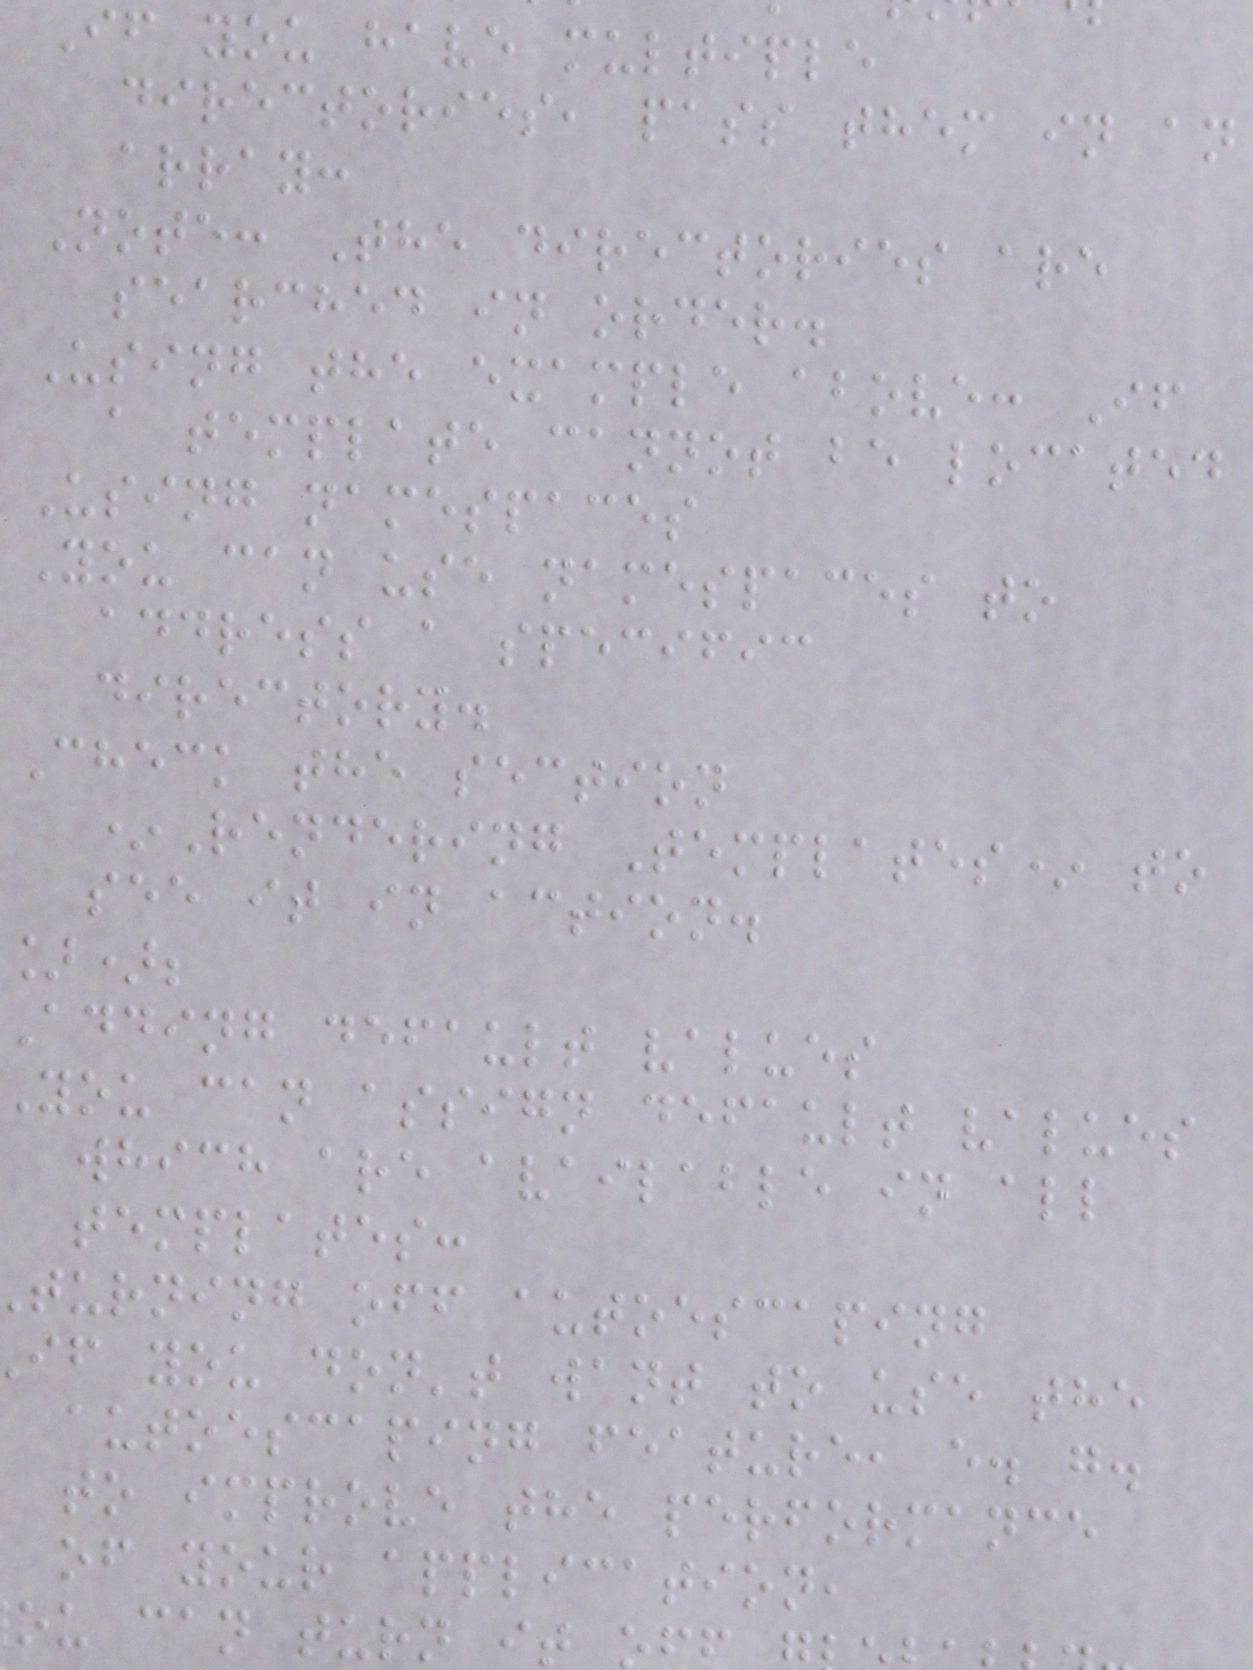If you have multiple
directories, pass them in an
array:
Note: The directories are
searched in order.
Using the example above: If
a template cannot be located
Using namespaces
You can use namespaces to
address a specific
directory.
Check the section
*Rendering Templates* to
see it in action.
]);
Adding default values
you can assign default values
which are available in all
templates:
turning off autoescaping
if you don't want to use the
autoescaping feature, e. g.
to improve the performance
of your application,
ou can turn it
